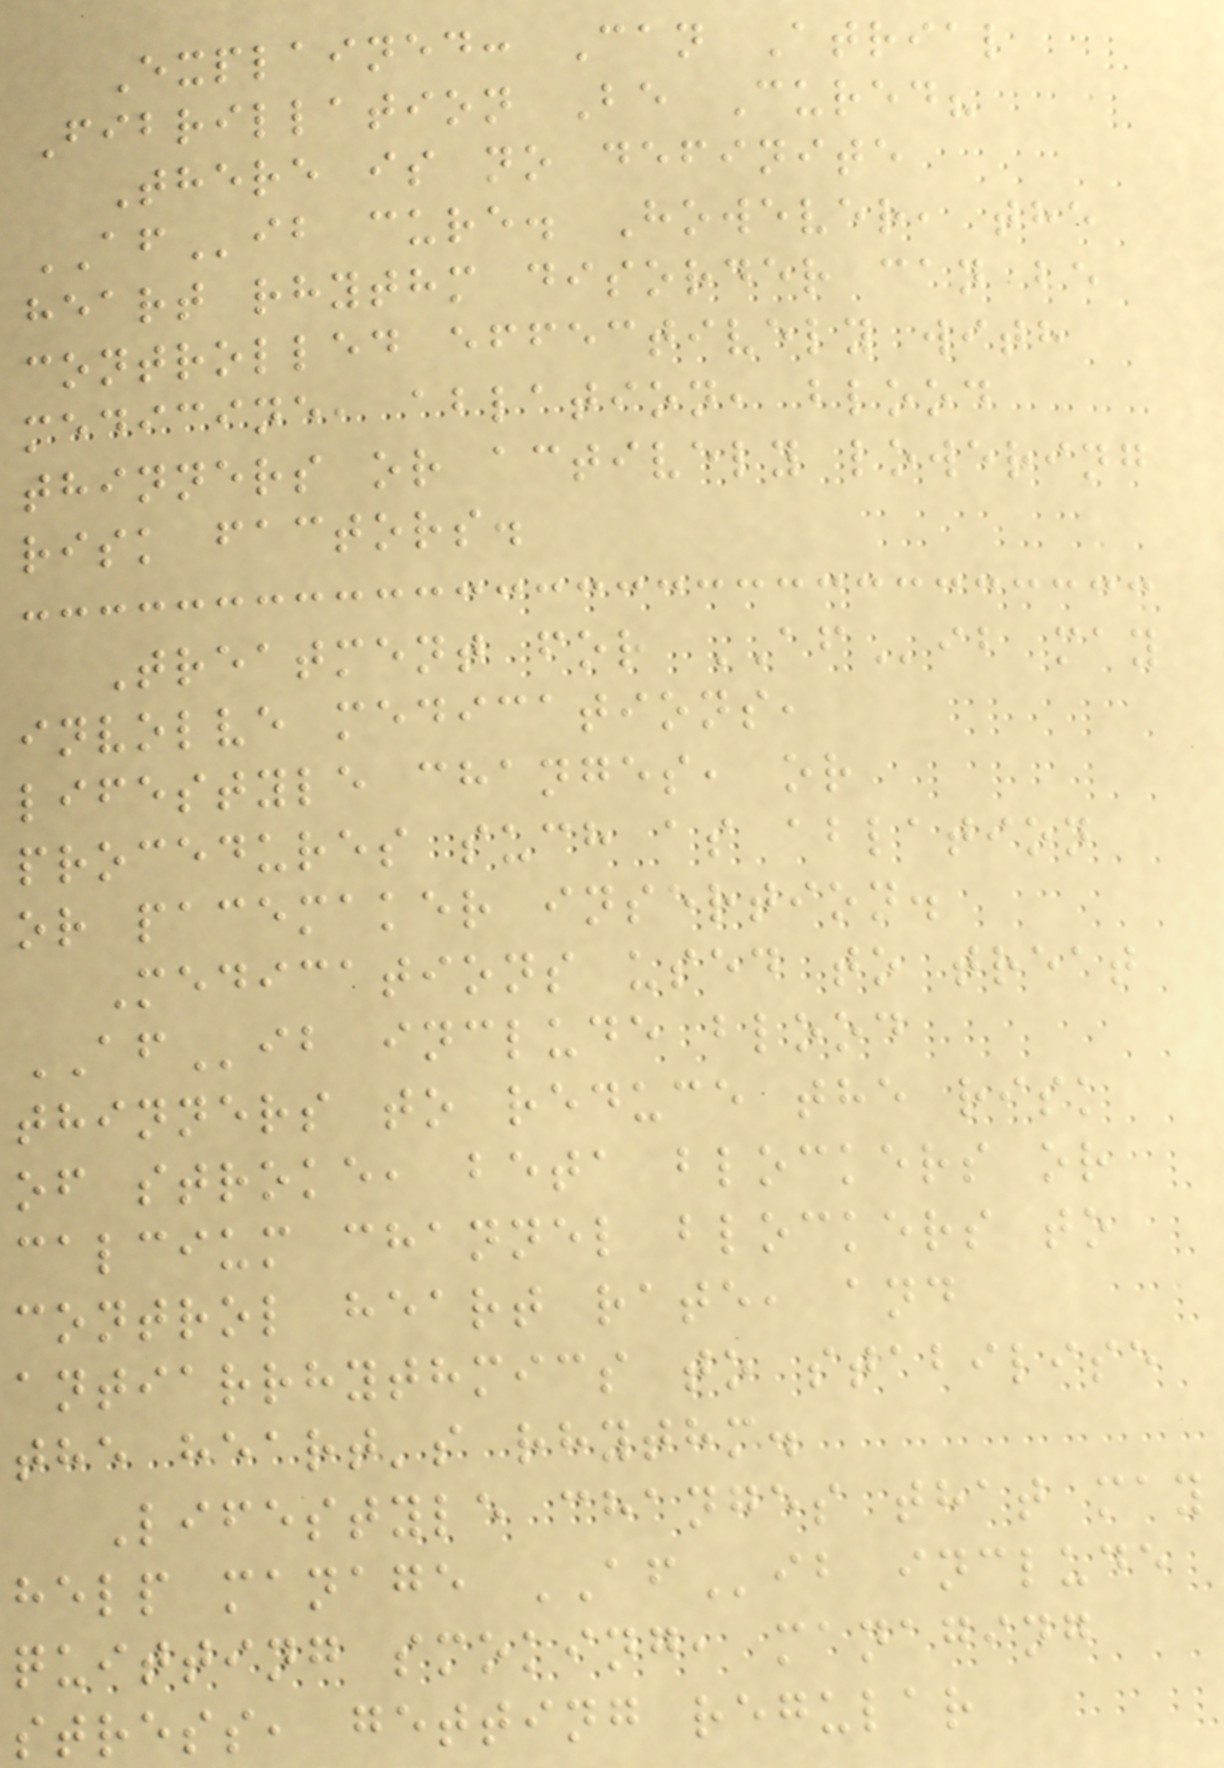Explained: Can Atrial
Fibrillation Be Cured?
There is no definite
AFib cure. However, the
heart rhythm disorder can be
controlled effectively with
medicine, ablation, blood
thinners or actively lowering
risk factors.
Treatment for AFib may
involve medications,
lifestyle changes, or
procedures such as ablation
or pacemaker insertion.
Medications used to treat
AFib include blood
thinners to reduce the risk
of stroke, beta blockers or
calcium channel blockers to
control heart rate, and
antiarrhythmics to stabilise
the heart's rhythm.
Lifestyle changes that may
help manage AFib include
quitting smoking, managing
stress, getting regular
